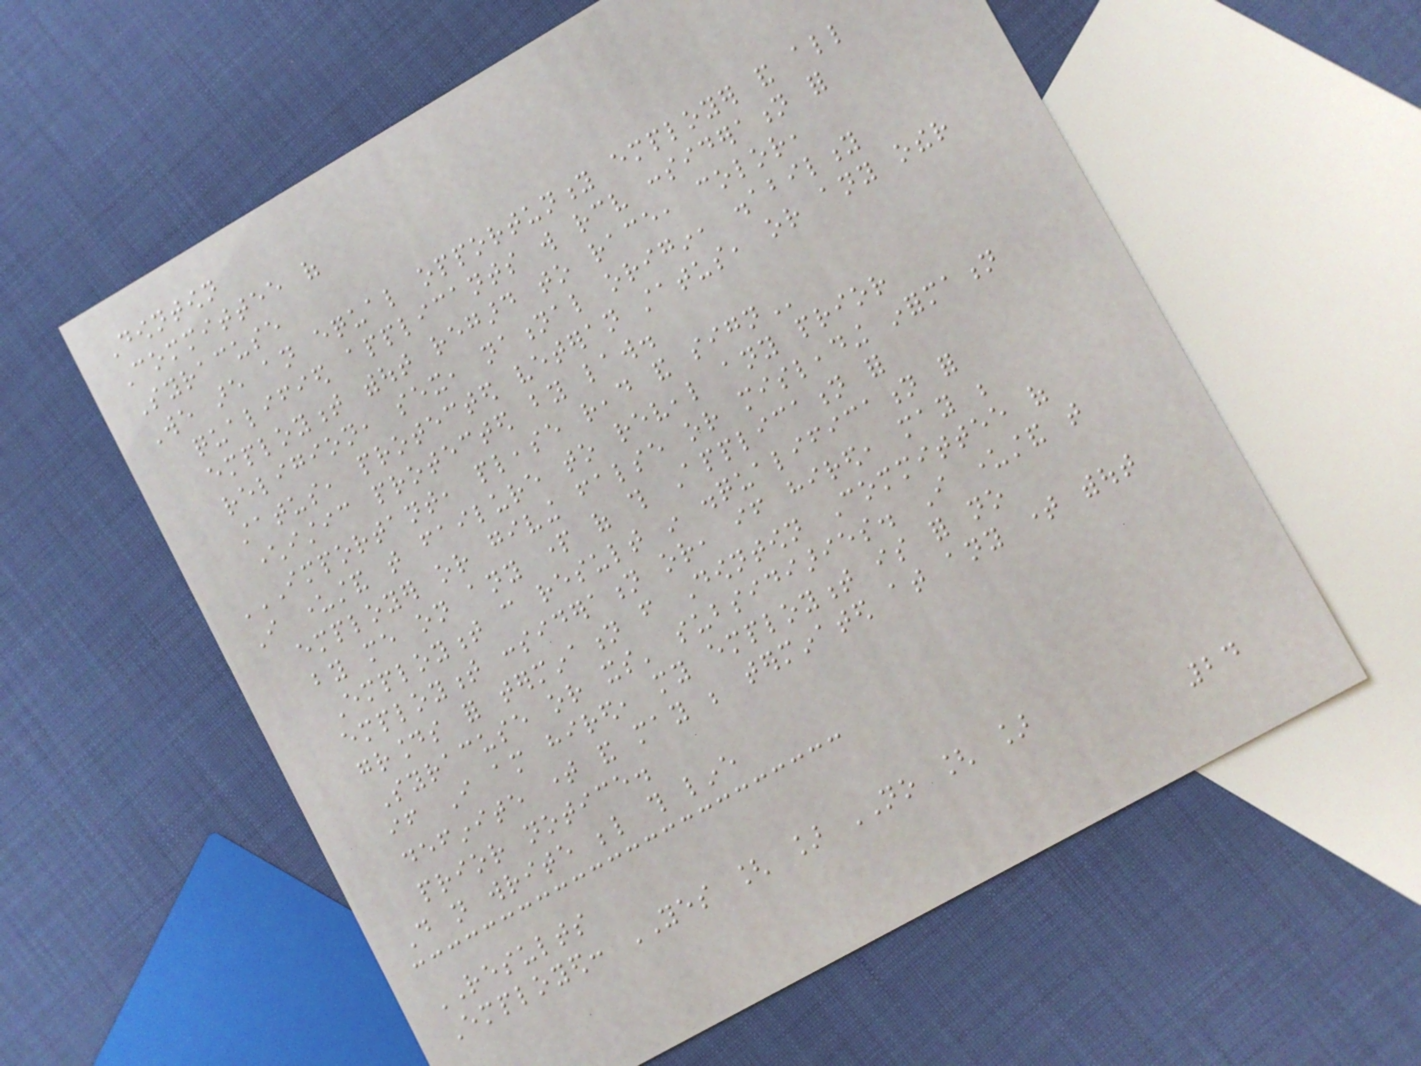Downtown
Committee of
Syracuse
We are an equal opportunity employer and all
qualified applicants will receive consideration for
employment without regard to race, color,
religion, sex, national origin, disability
status, protected veteran status, or any other
characteristic protected by law.
IMPORTANT, PLEASE READ AND SIGN
I understand that failure to reveal any prior
employer or giving false or misleading information
by me on any part of this Application for
Employment can result in disqualification for
employment consideration or, if hired, may be
grounds for termination from Downtown Committee of
Syracuse or its' subsidiaries. I understand that
if I am hired, my employment is for no
definite time and may be terminated at any time without
prior notice.
Do not write below this line
RESULTS
Employed: YES [ ] NO [ ]
24
